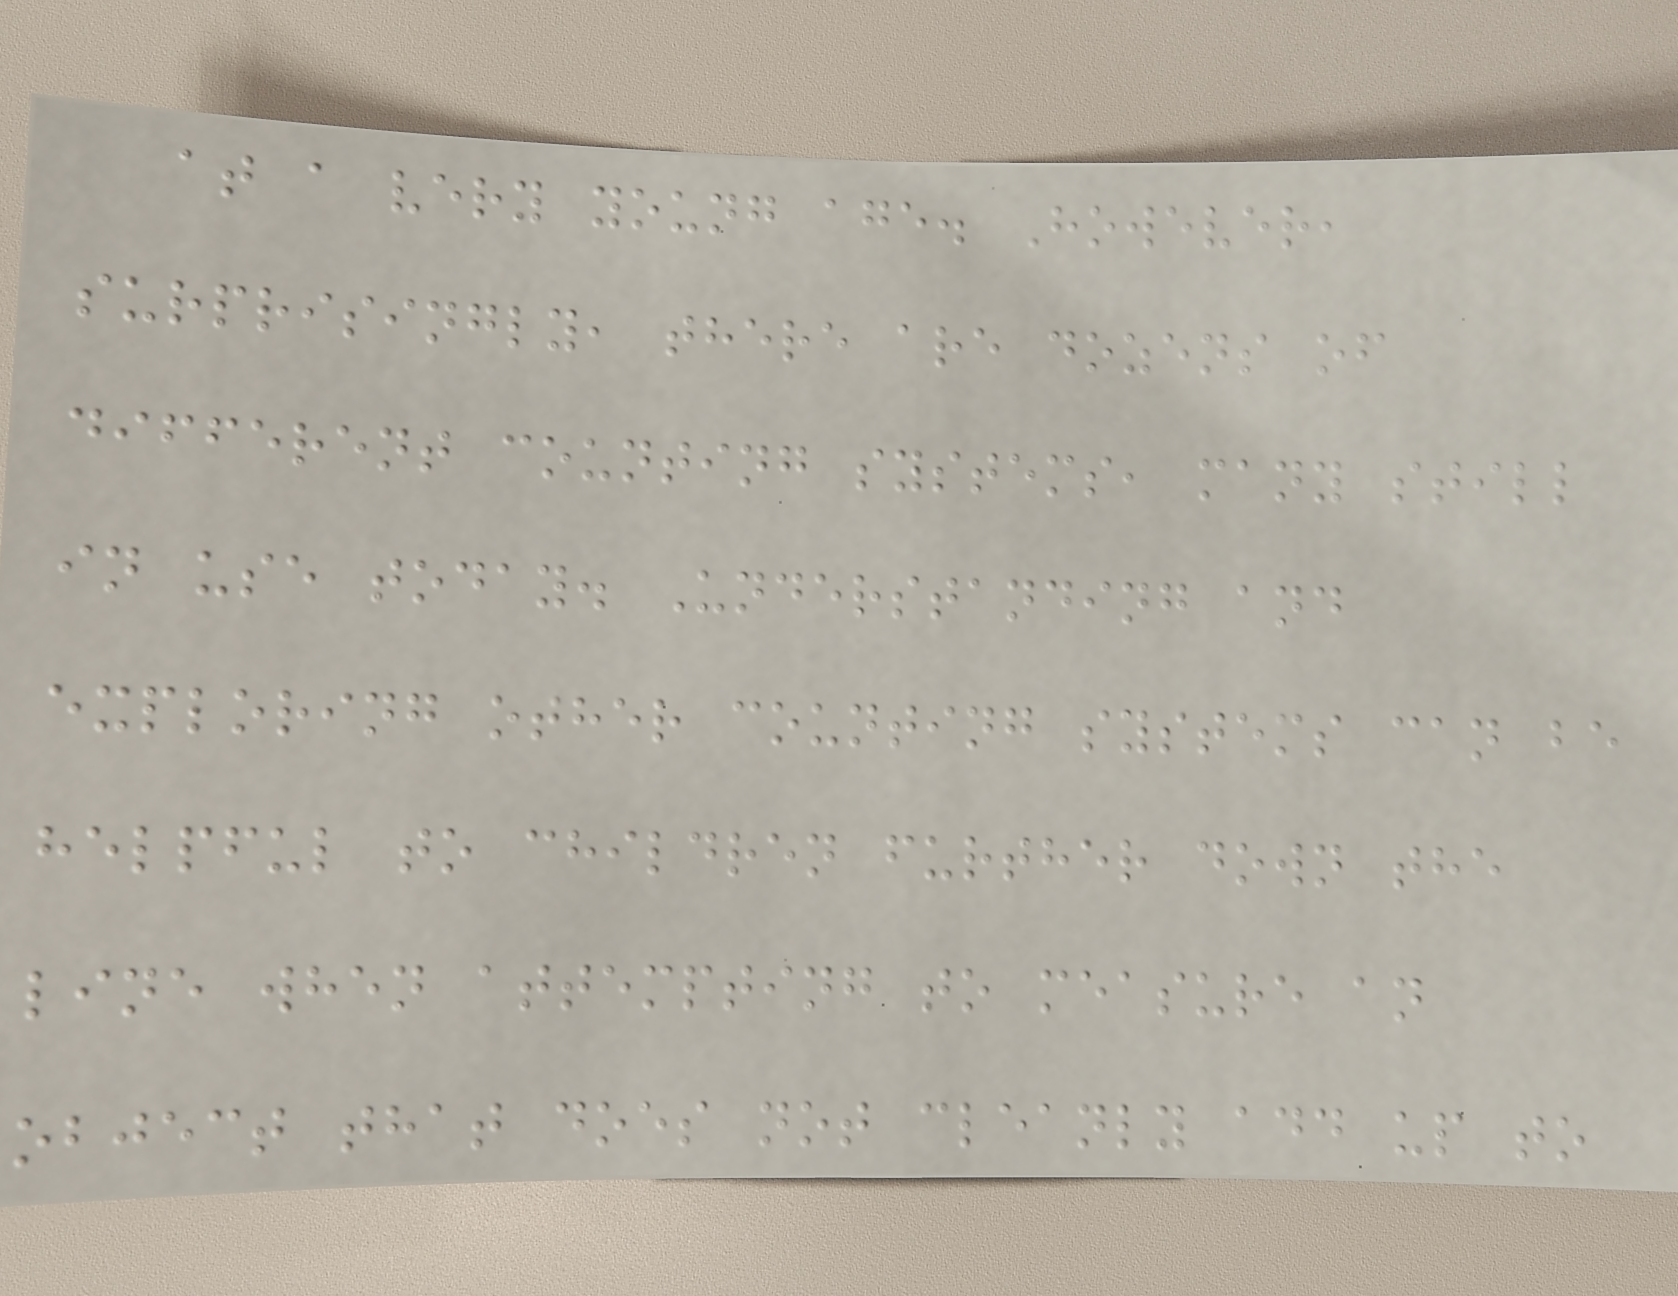at a very young age. However,
surprisingly, there are dozens of
different counting systems, many still
in use today. Understanding and
exploring other counting systems can be
helpful to children further down the
line when attempting to measure an
object that does not cleanly add up to
